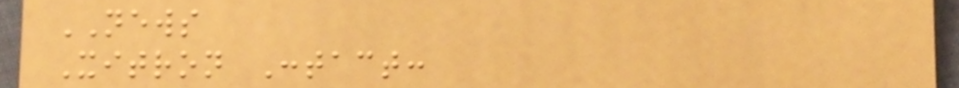NEWS
Xitron Contact:
